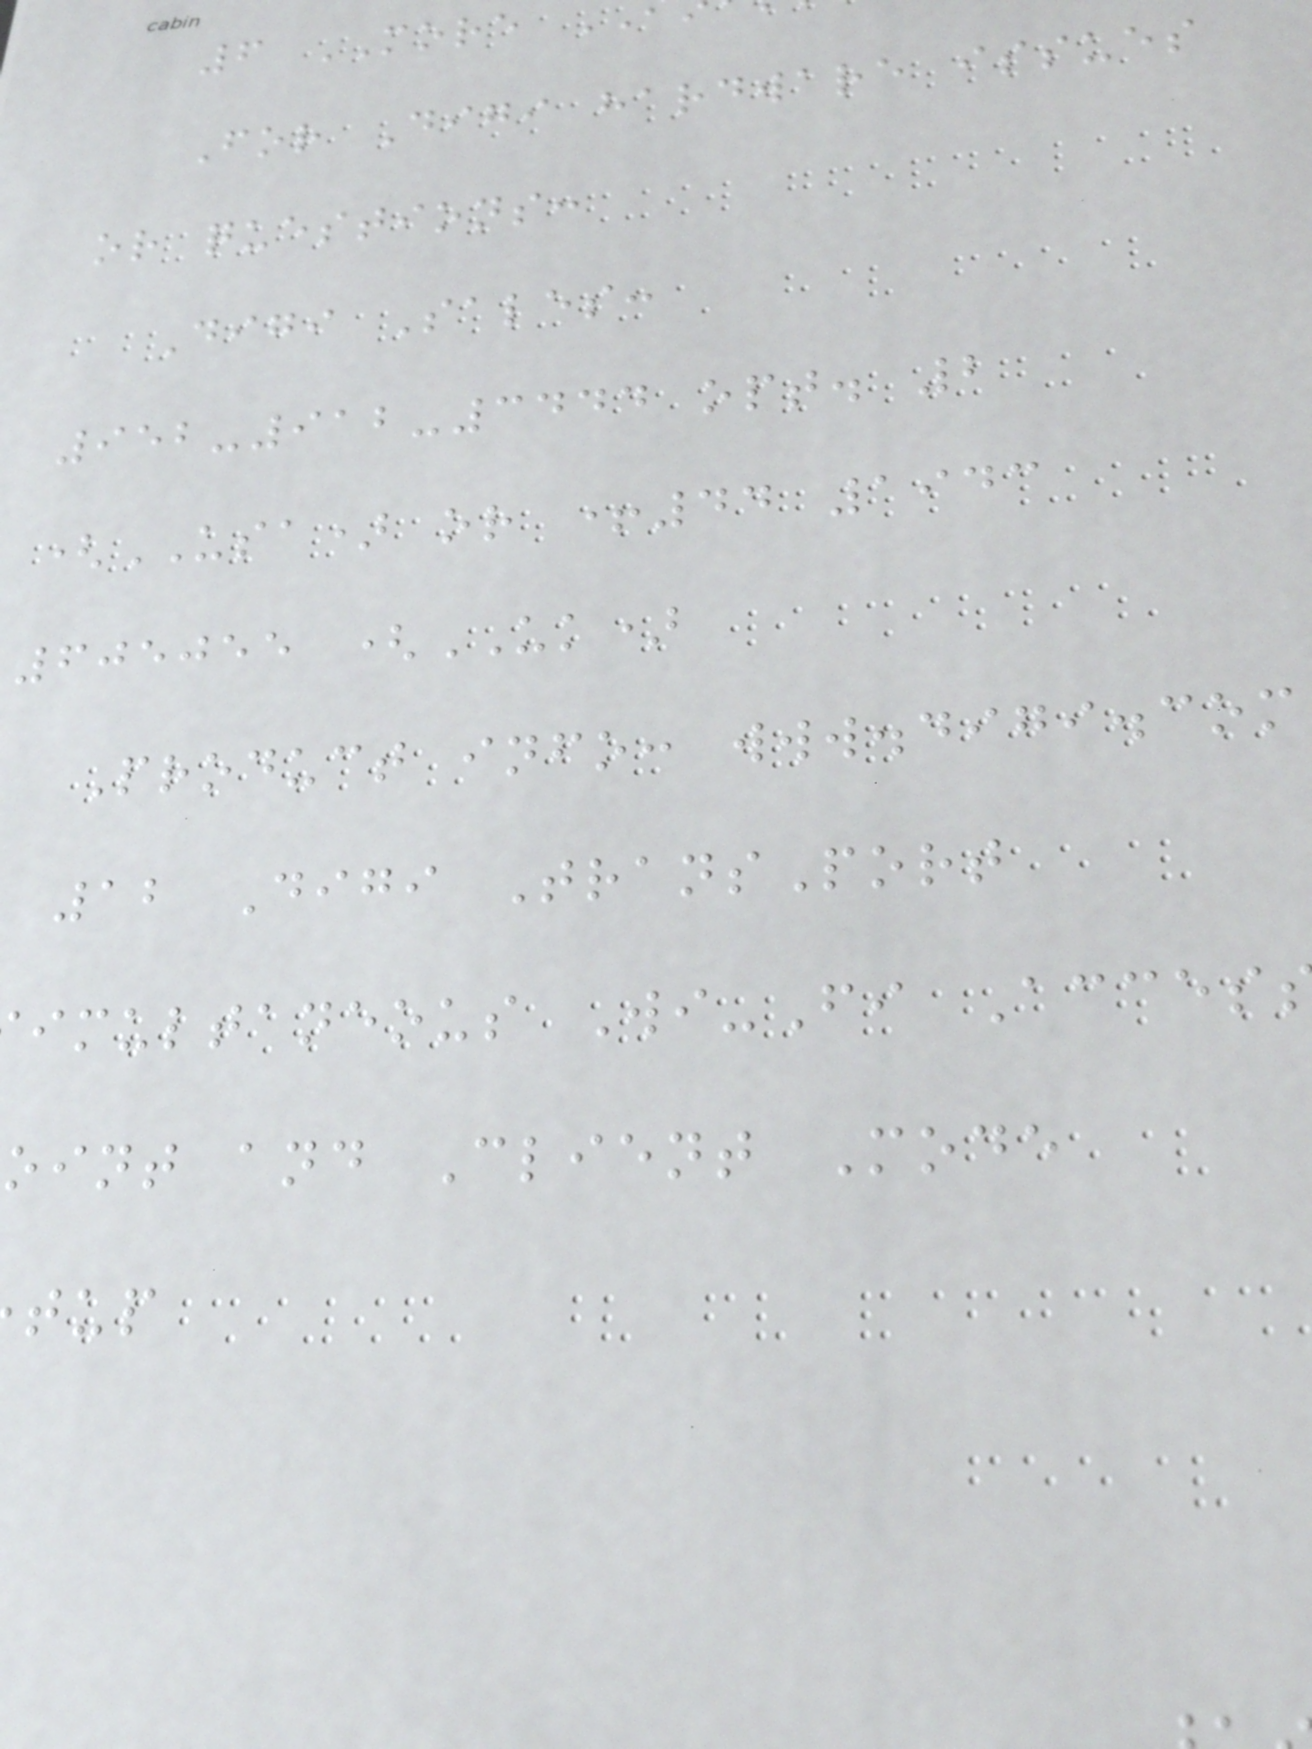6 MORE
For Digi hardware issues
or questions:
Digi Sales:
952-912-3444 opt. 2
(USA) or +44 1943
605055 (UK)
Product info: www.digi.com
12 Digi TransPort
imultaneous Wi-Fi Acces
oint and Client Mode
